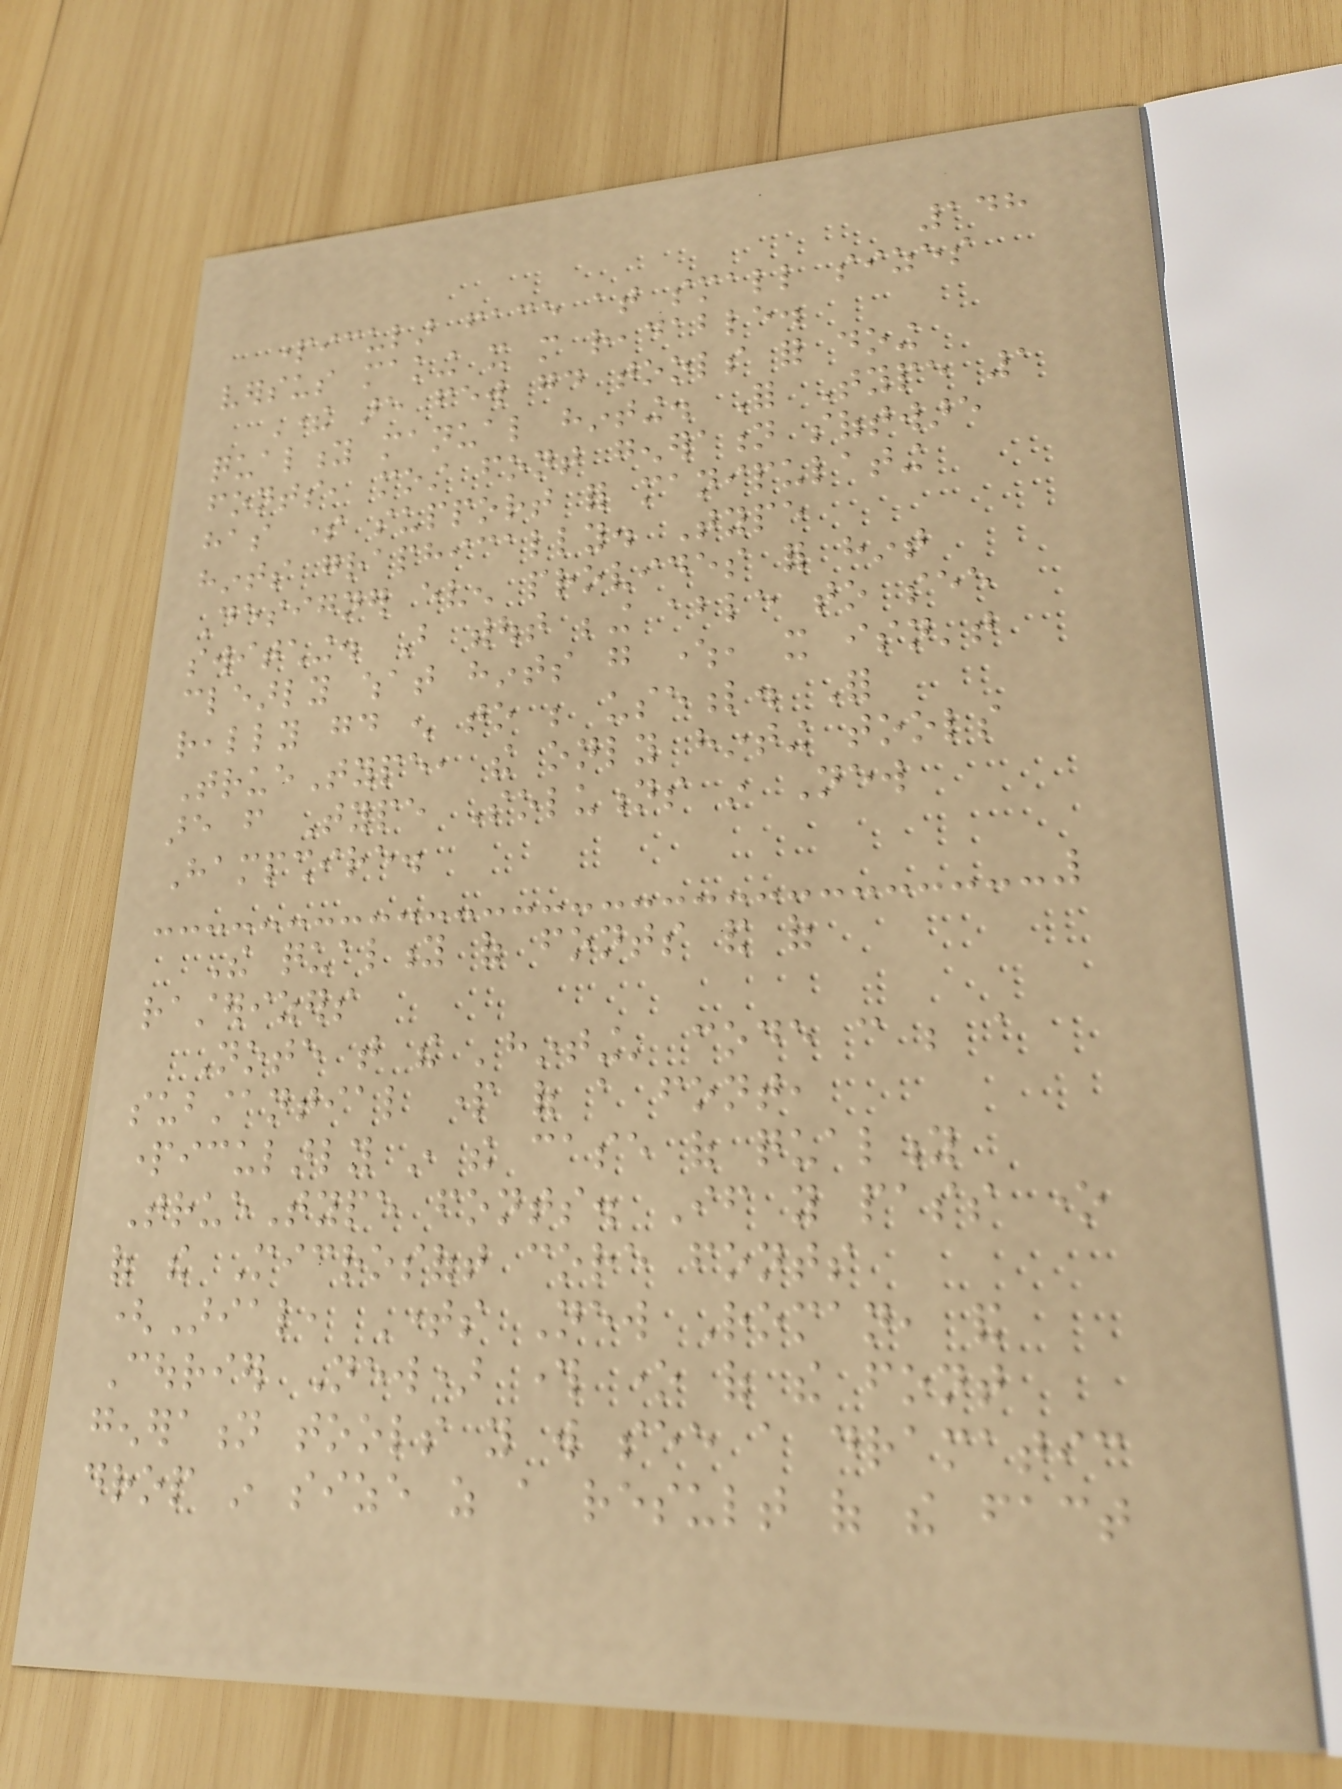148
particular face at small sizes
versus making it more readable.
There are few good tools for doing
quality manual hinting. For Type 1
fonts, most font generation software
has some support for manipulating
hints graphically. Type
Designer even provides for hint
switching. But without being able to see
clearly what hints go where, it isn't
really good enough to be useful. For
TrueType, the only hinting tools
are from Type Solutions in New
Hampshire.
The quality of fonts and of
rasterizers
Note that the 'hinting' code can be a
substantial part of a font,
particularly in the case of quality
TrueType fonts. If you pass one
of the Microsoft core fonts
(Arial, Times New Roman, and
Courier New) through one of the font
generation tools you will see a dramatic
drop in size as a result of the fact
